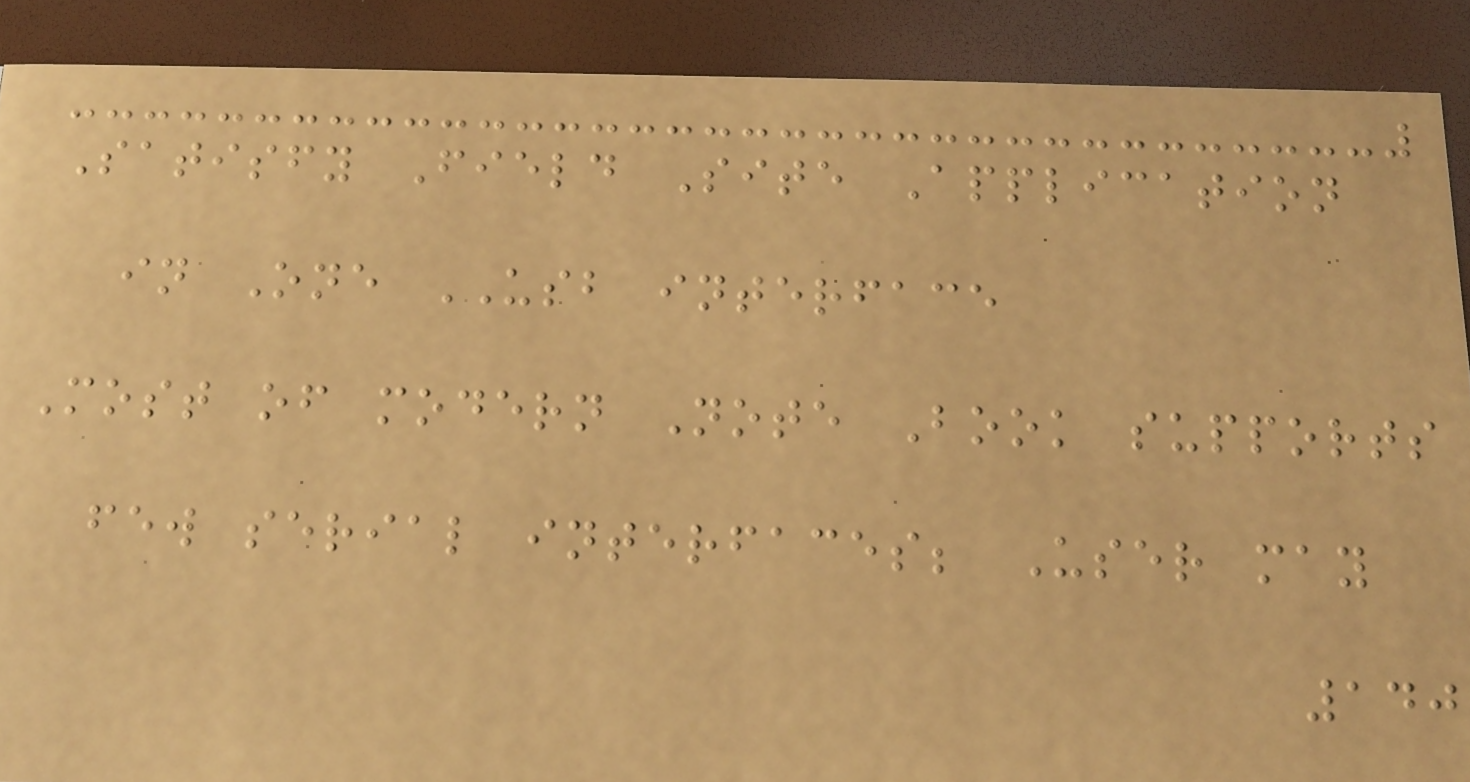Satisfy Field Site Application
in One USB interface
Most of modern Note Book supports
few serial interfaces; User may
140
